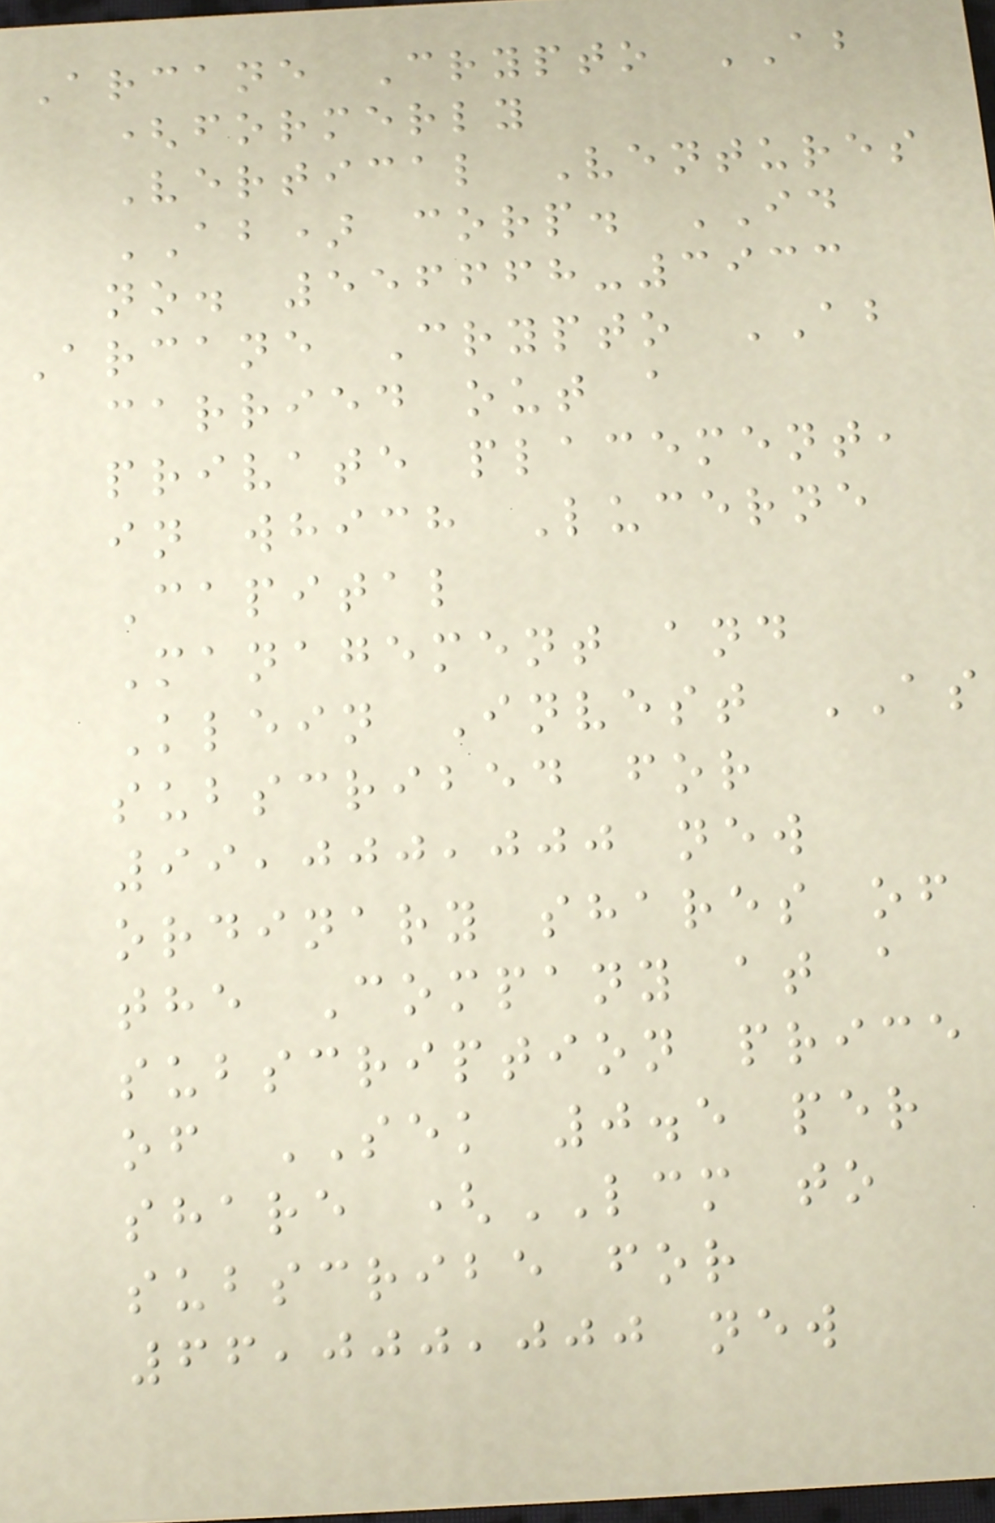Arcane Crypto AB
(formerly
Vertical Ventures
AB) corp. ID
no. 556668-3933
Arcane Crypto AB
carried out a
private placement,
in which Lucerne
Capital
Management and
Klein Invest AS
subscribed for
99,000,000 new
ordinary shares of
the Company at a
subscription price
of SEK 0.5 per
share (LCM to
subscribe for
66,000,000 new
